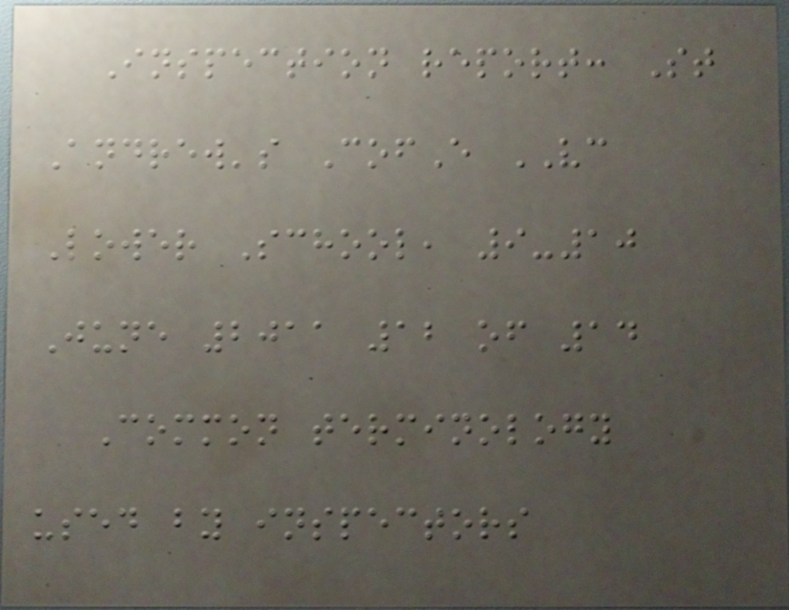Inspection report: St
Andrew's CofE VC
Lower School, 9-10
June 2011 12 of 14
Common terminology
used by inspectors
